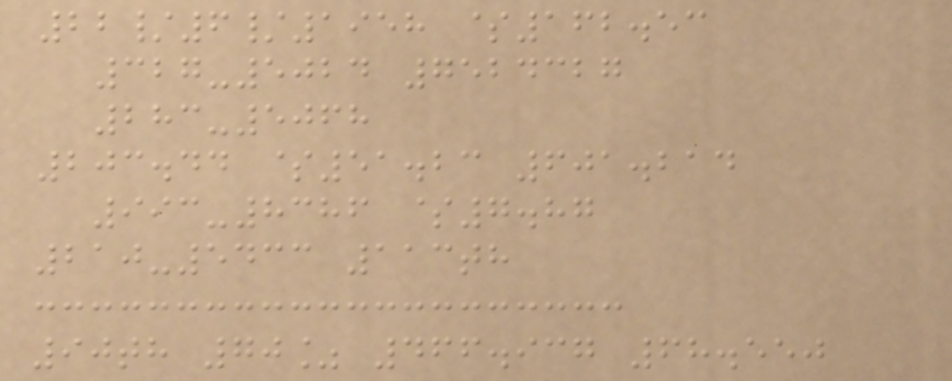22/6/1958 $162.53
327-5024 7524327
283-5068
203.44 $51.23 601.214
993-8386 $7.87
210-5433 113th
90th 70% 466.937 68.550
